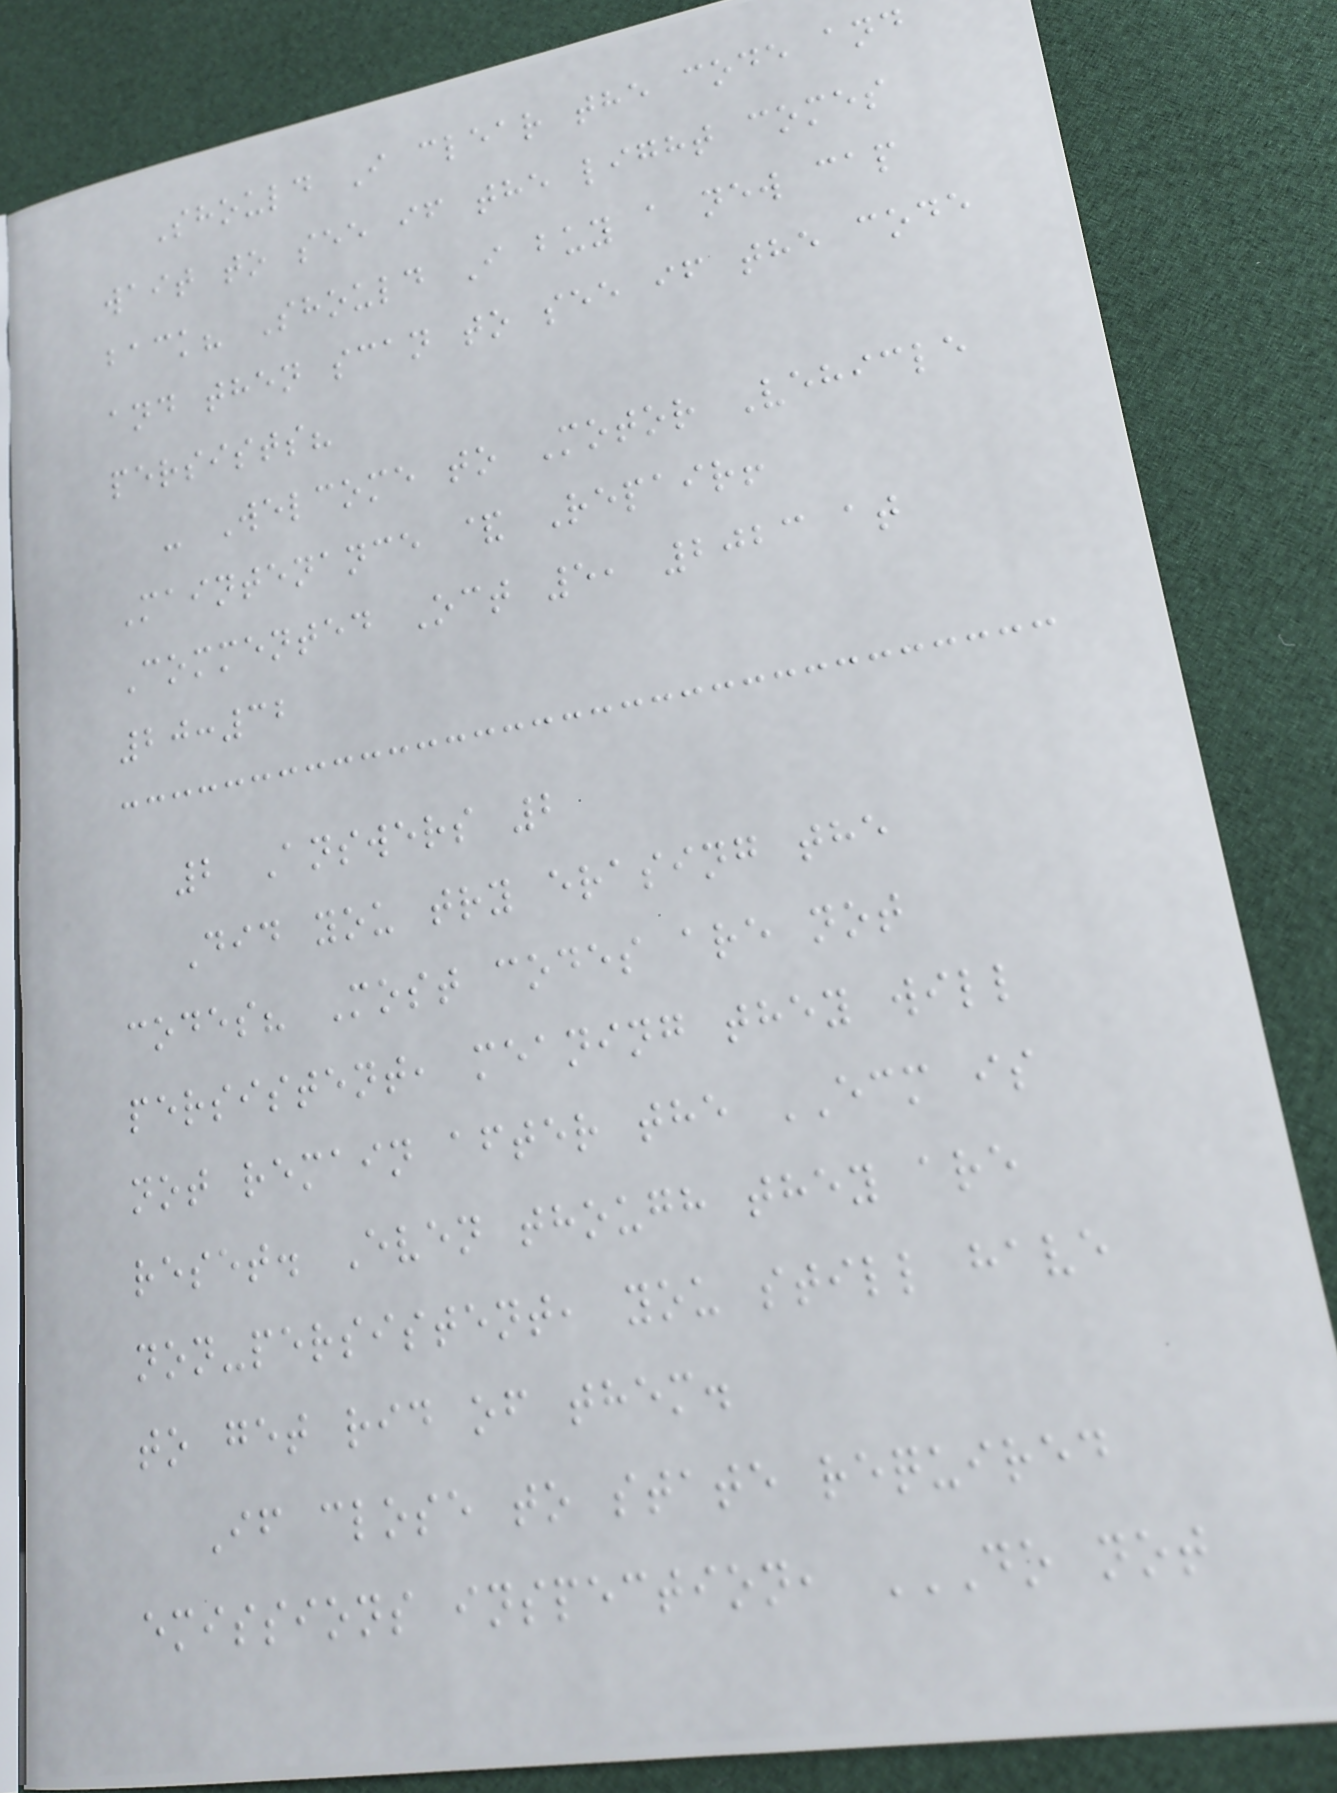Should I clear the code and
wait to see if the light comes
back? Should I buy a new cap
and then scan to see if the code
persists?
- Welcome to Motor Vehicle
Maintenance & Repair!
Commented Oct 5, 2023 at
20:32
2 Answers 2
Did you try erasing the
codes? Most codes are not
persistent, meaning they will
not remain after the ECM is
reset. Even though they are
non-persistent, you still have
to get rid of them.
If close to state required
emissions inspection, DO NOT
